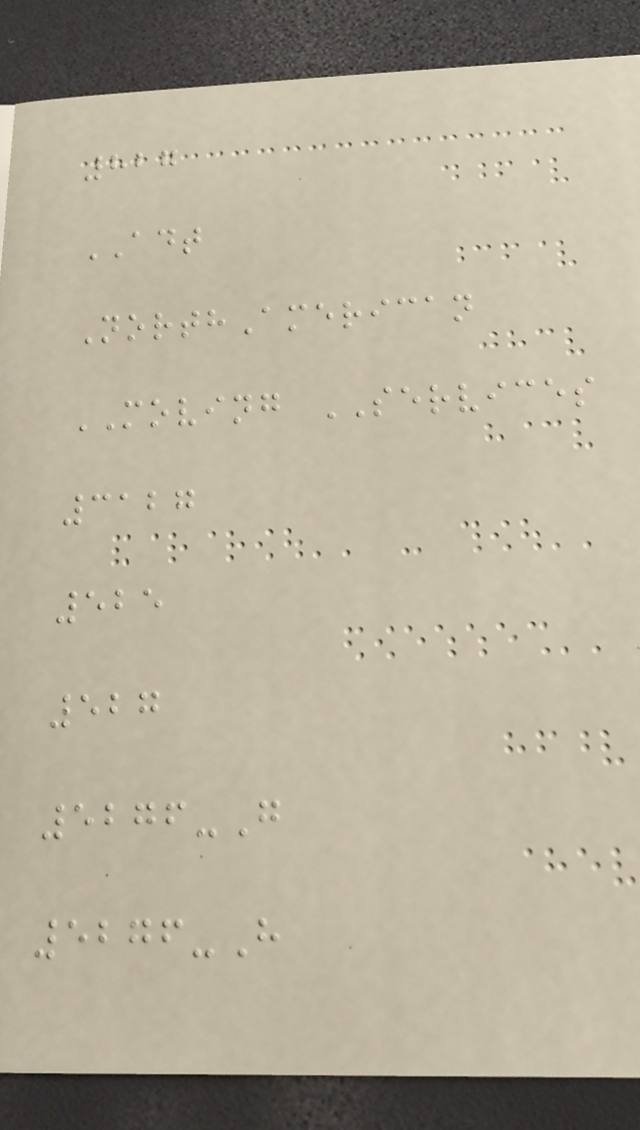827
ADT
NorthAmerican
MOVING SERVICES
3127
525
527
5276-G
5276-H
